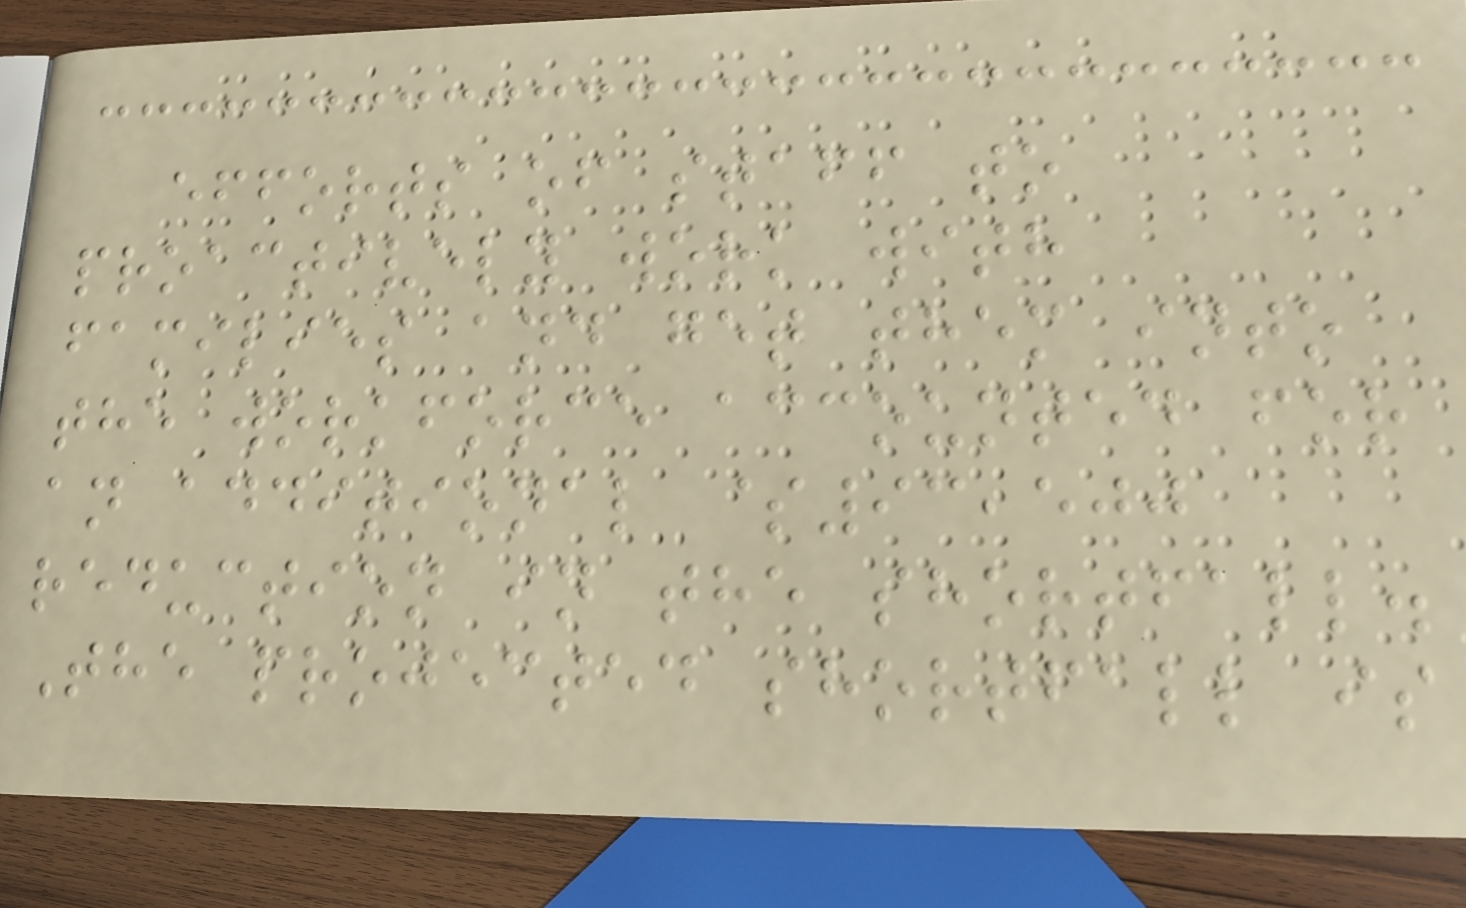efforts of staff to
proactively work with
families and get them into
the workforce accounted for
an additional $93,500
reduction in the shortfall.
The projected shortfall is
